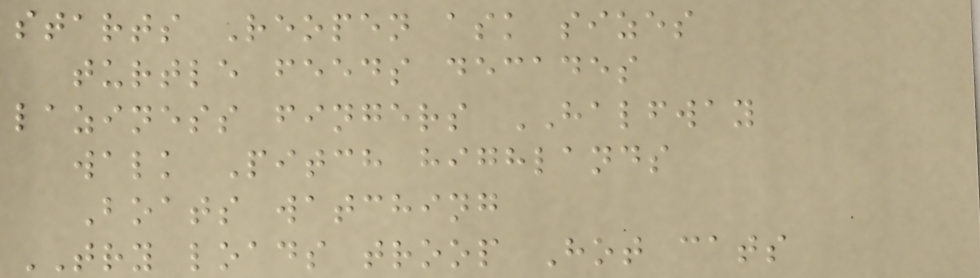starts Reopen ask sizes
turtle feeds decades
laziness fingers HALFWAY
walk Pitch highlands
Boats watching
TRY loads troop Hot cats
